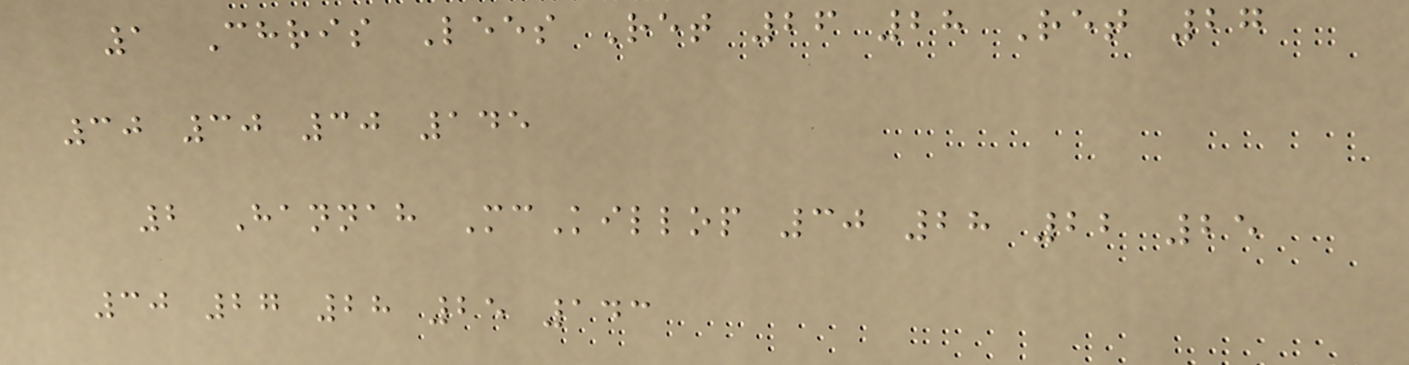1 Chris Lees Ret 26 28 Ret 27
30 30 30 145
2 Hannah McKillop 30 28 22 25
30 27 28 25 143
